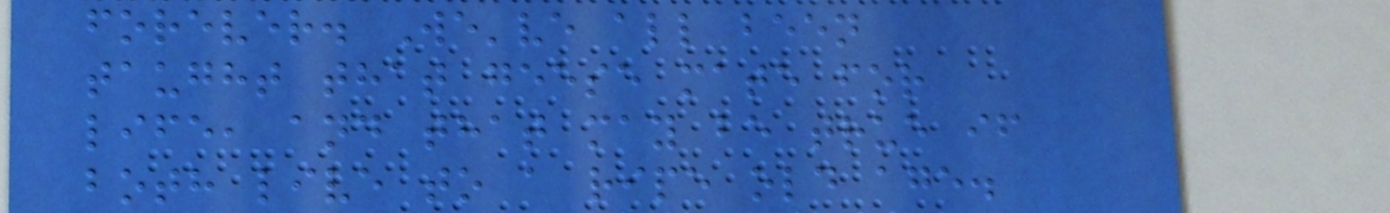forever. We've all been
taught that geese mate for
life, and that may be true if
both live to a ripe old age.
